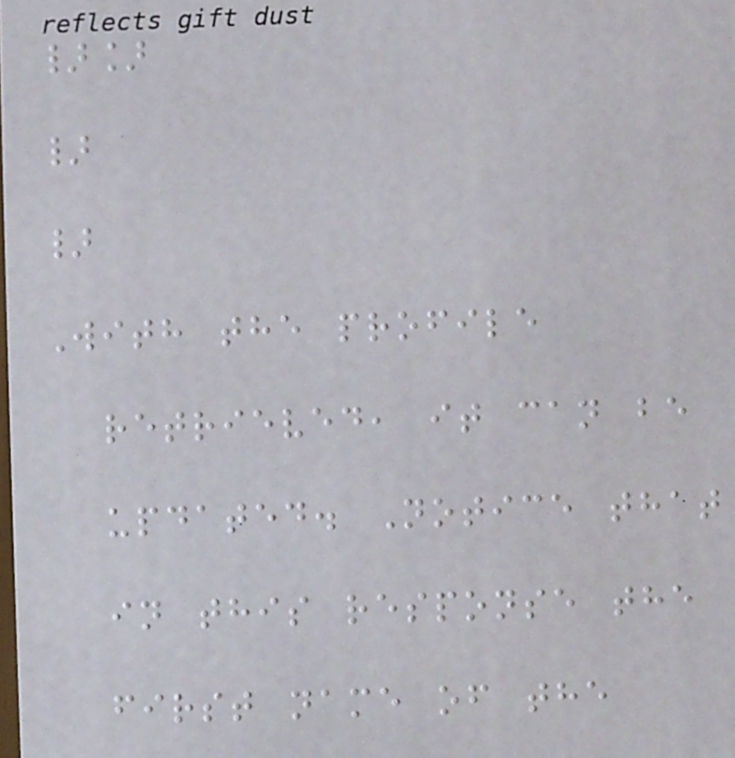}]
}
}
With the profile
retrieved, it can be
updated. Notice that
in this response the
first name of the
